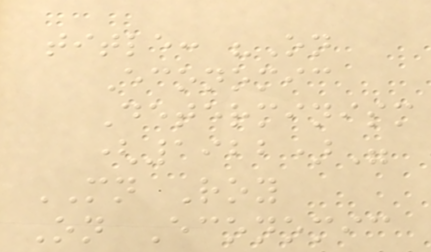title: "On
Economic
Determinism
(1922)"
MN Roy
On Economic
